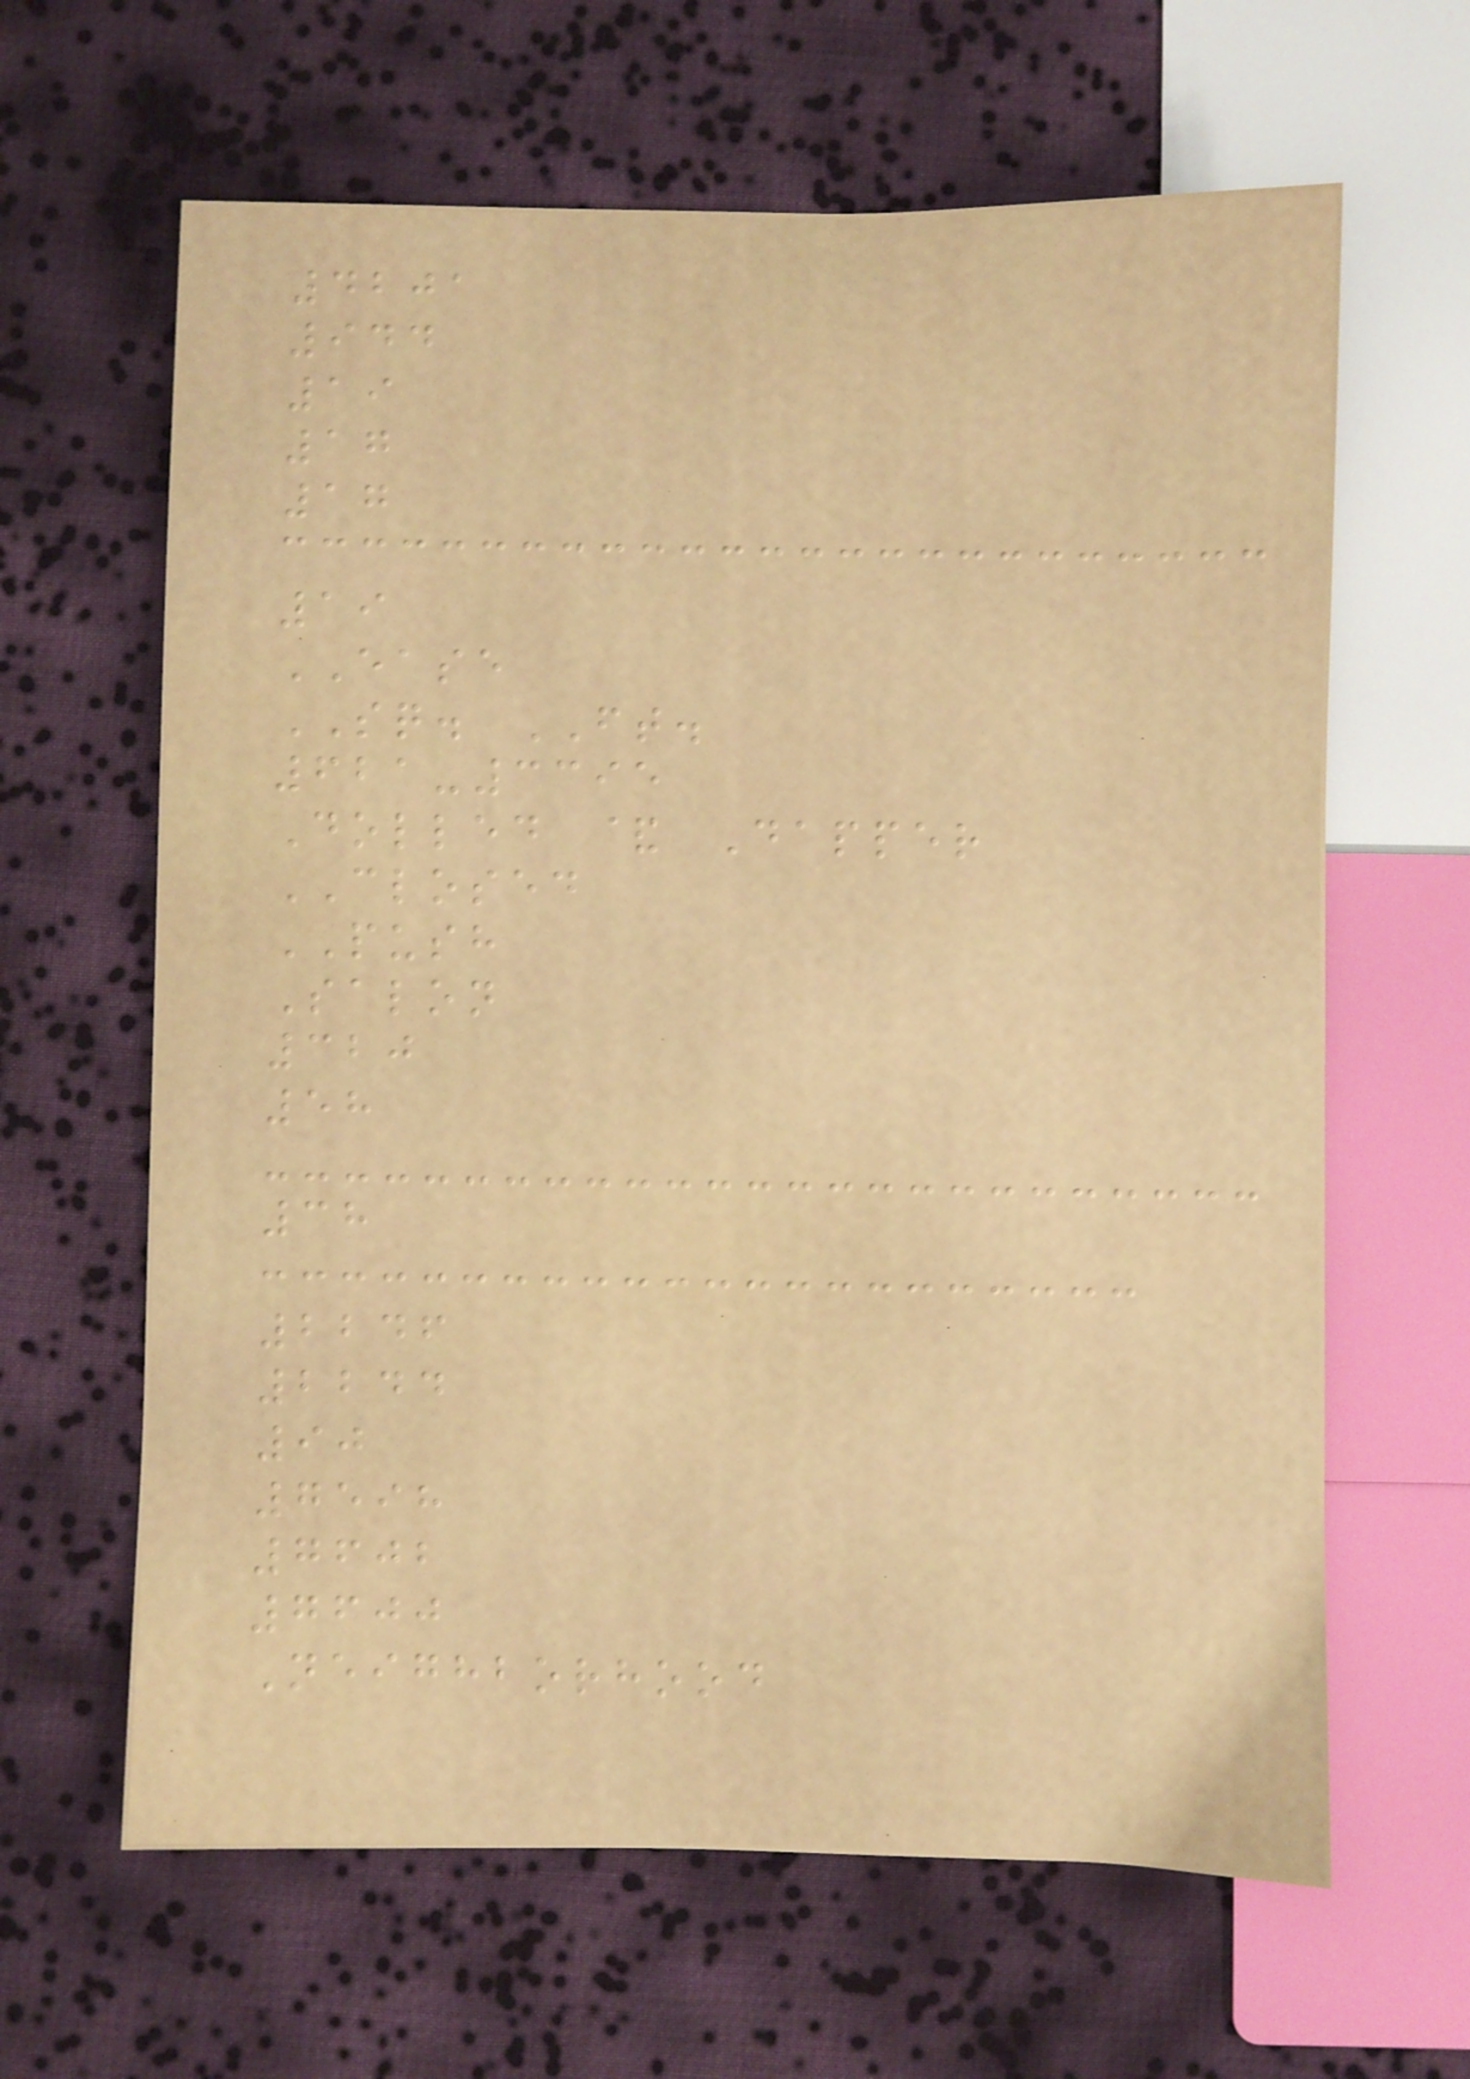4201
944
19
17
17
19
EASE
SQ. FT.
621-3395
Dolled & Dapper
CLOSED
PUSH
Salon
320
58
38
2246
2244
90
7598
7602
7600
Neighborhood
